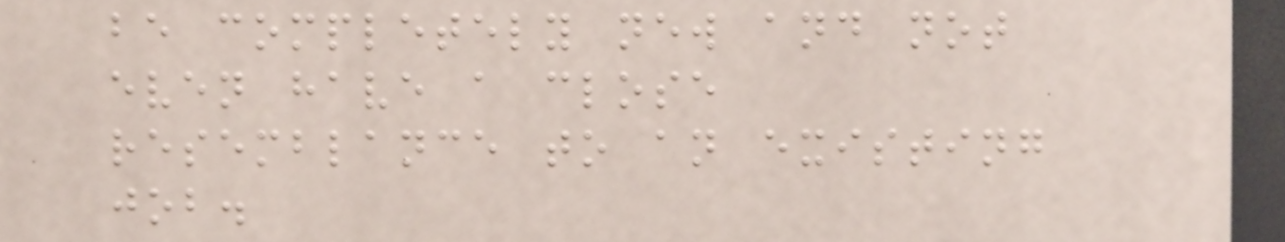be completely new and not
even have a close
resemblance to an existing
job.
